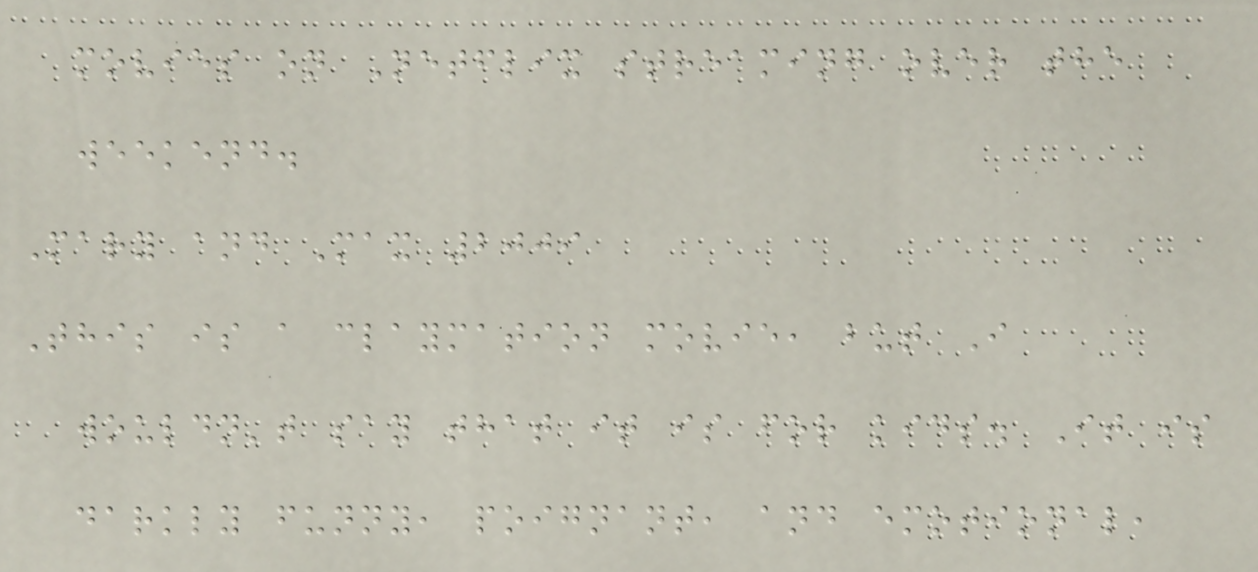movies on Netflix streaming over the
weekend.
Mary and Max 2009
This is a claymation movie, but I
wouldn't say that it is for kids. It is
darkly funny, poignant, and emotional,
